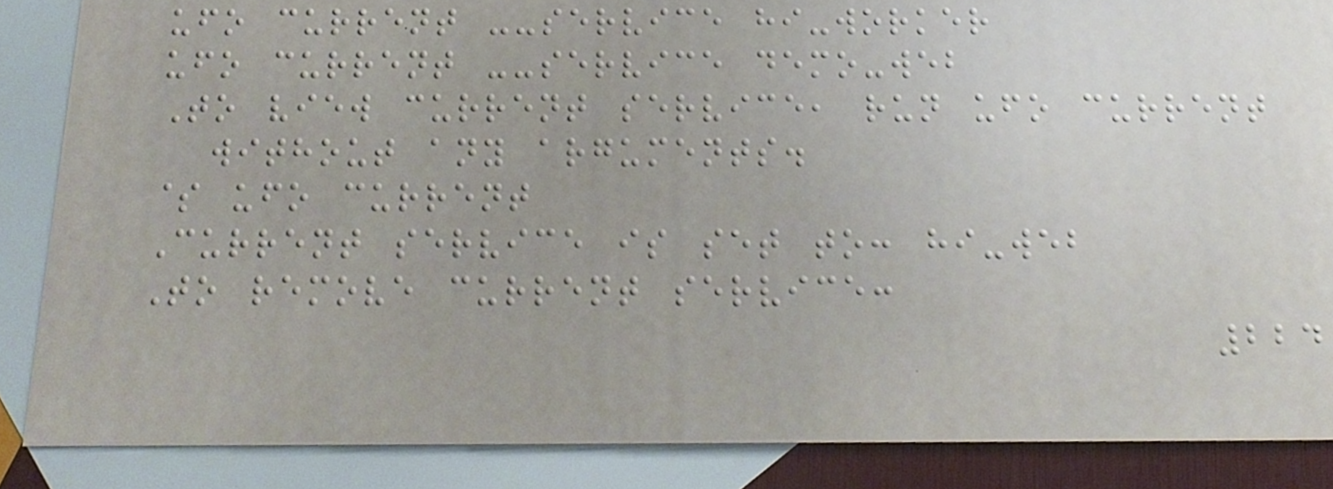ufo current --service hi-worker
ufo current --service demo-web
To view current service, run ufo current
without any arguments.
$ ufo current
Current service is set to: hi-web
To remove current service:
224
